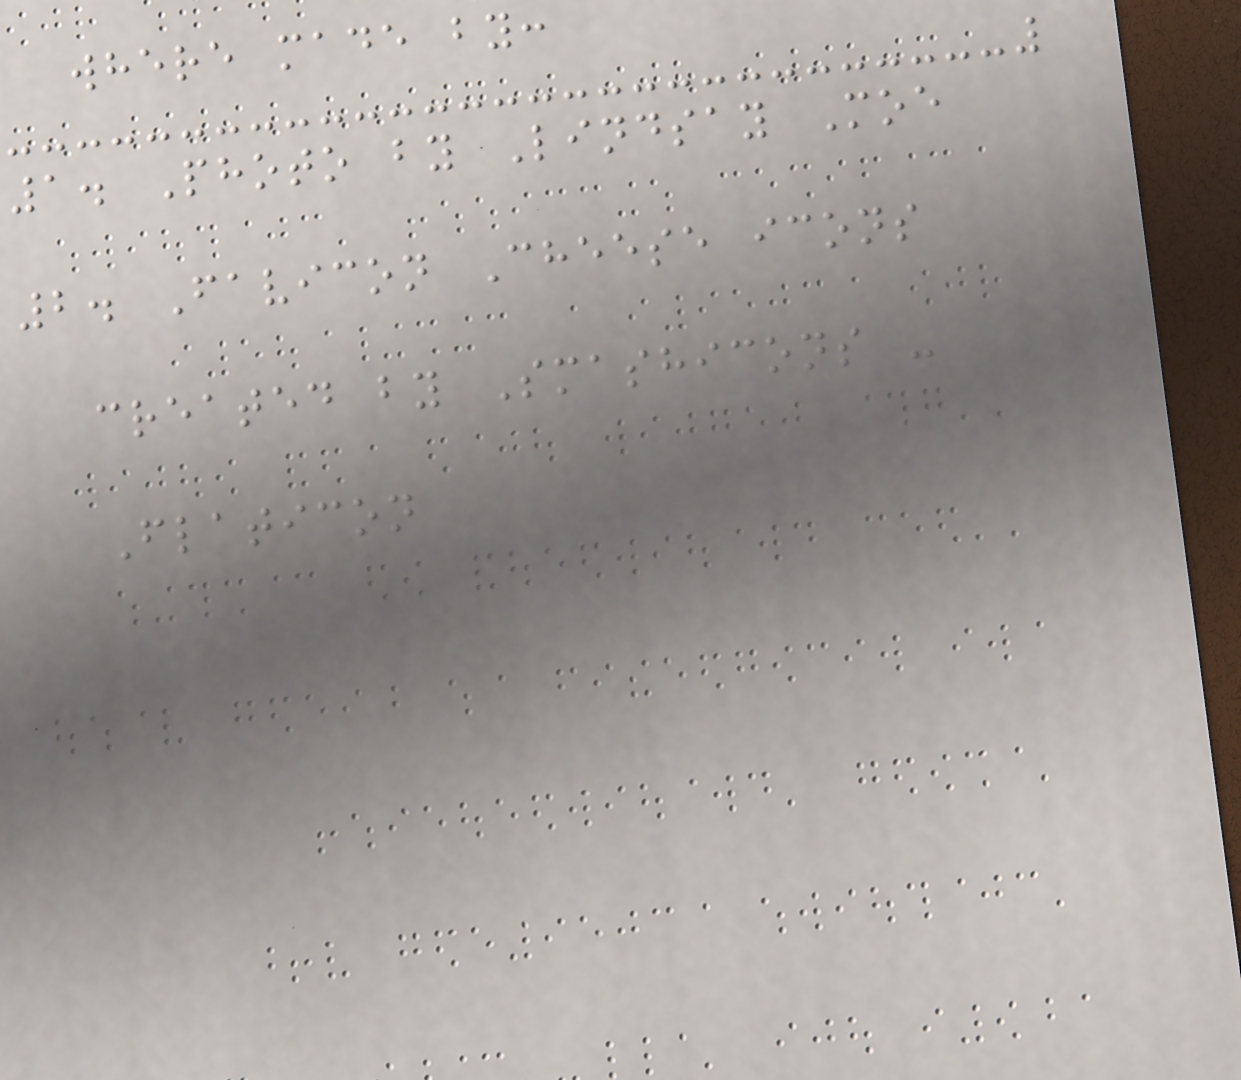where made by:
1. Photo by Lindsay Moe
2. Favicon Cheese icons
created by Smashicons -
Flaticon
